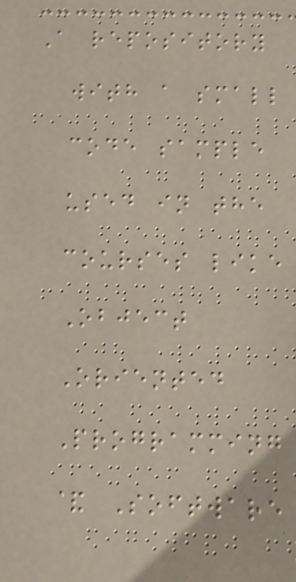A repository
with a small
code sample
used in the
courses like
Object
Oriented
Programming
& Software
